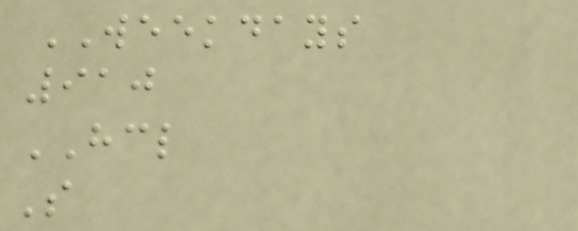WEEKDAYS
910
HCL
S
